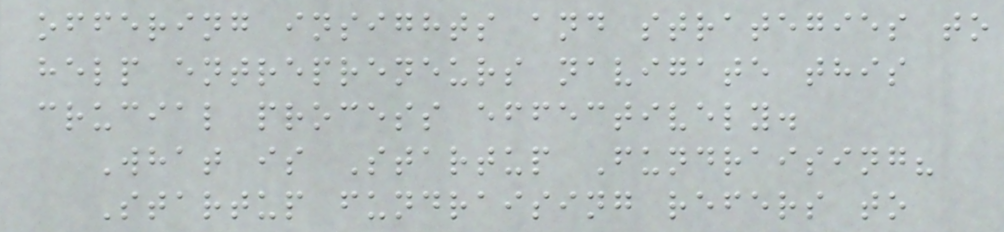offering insights and strategies to
help entrepreneurs navigate this
crucial process effectively.
What is Startup Fundraising?
Startup fundraising refers to
